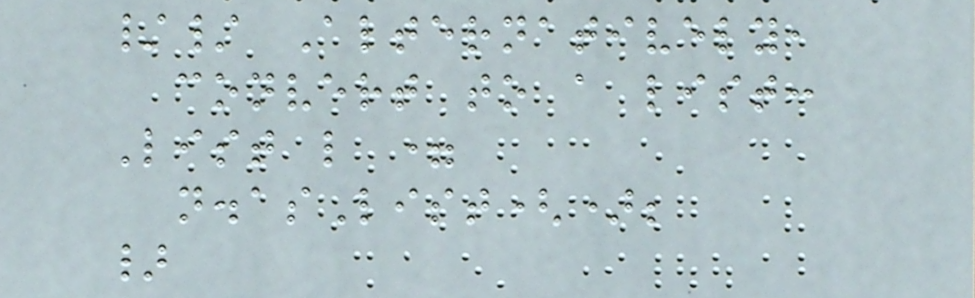// Alternatively,
convert to a list:
List l =
n.asList();
}
